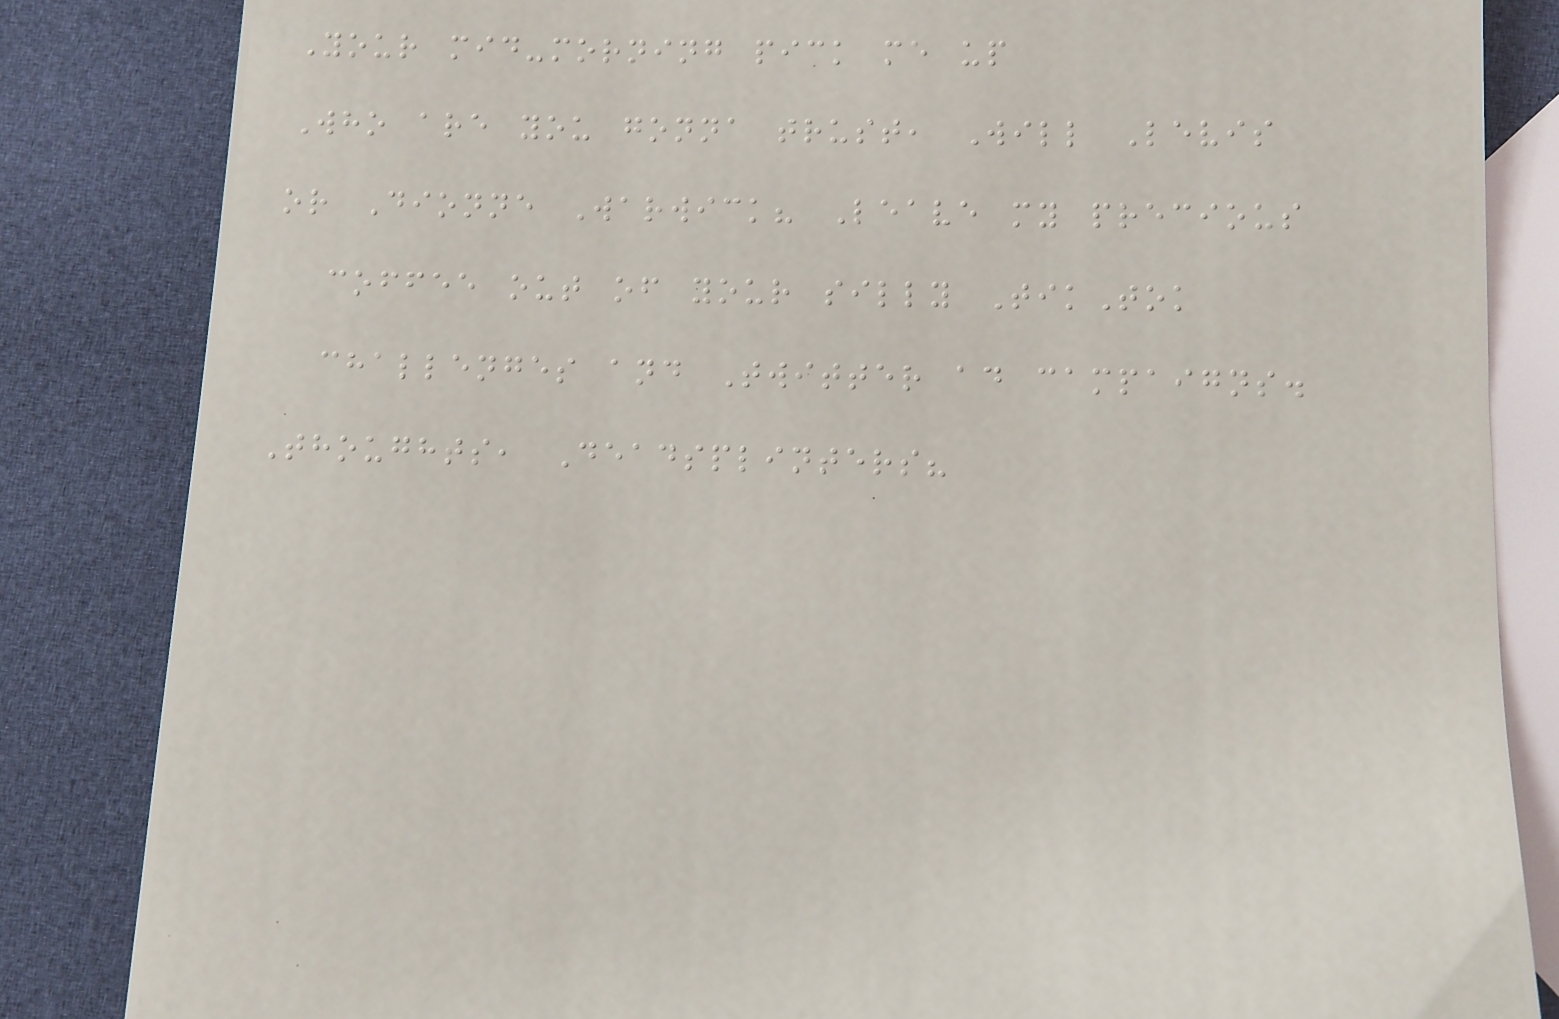Your mid-morning pick me up
Who are you gonna trust, Will Levis
or Dionne Warwick? Leave my precious
coffee out of your silly TikTok
challenges and Twitter ad campaigns.
Thoughts, Deadsplinters?
